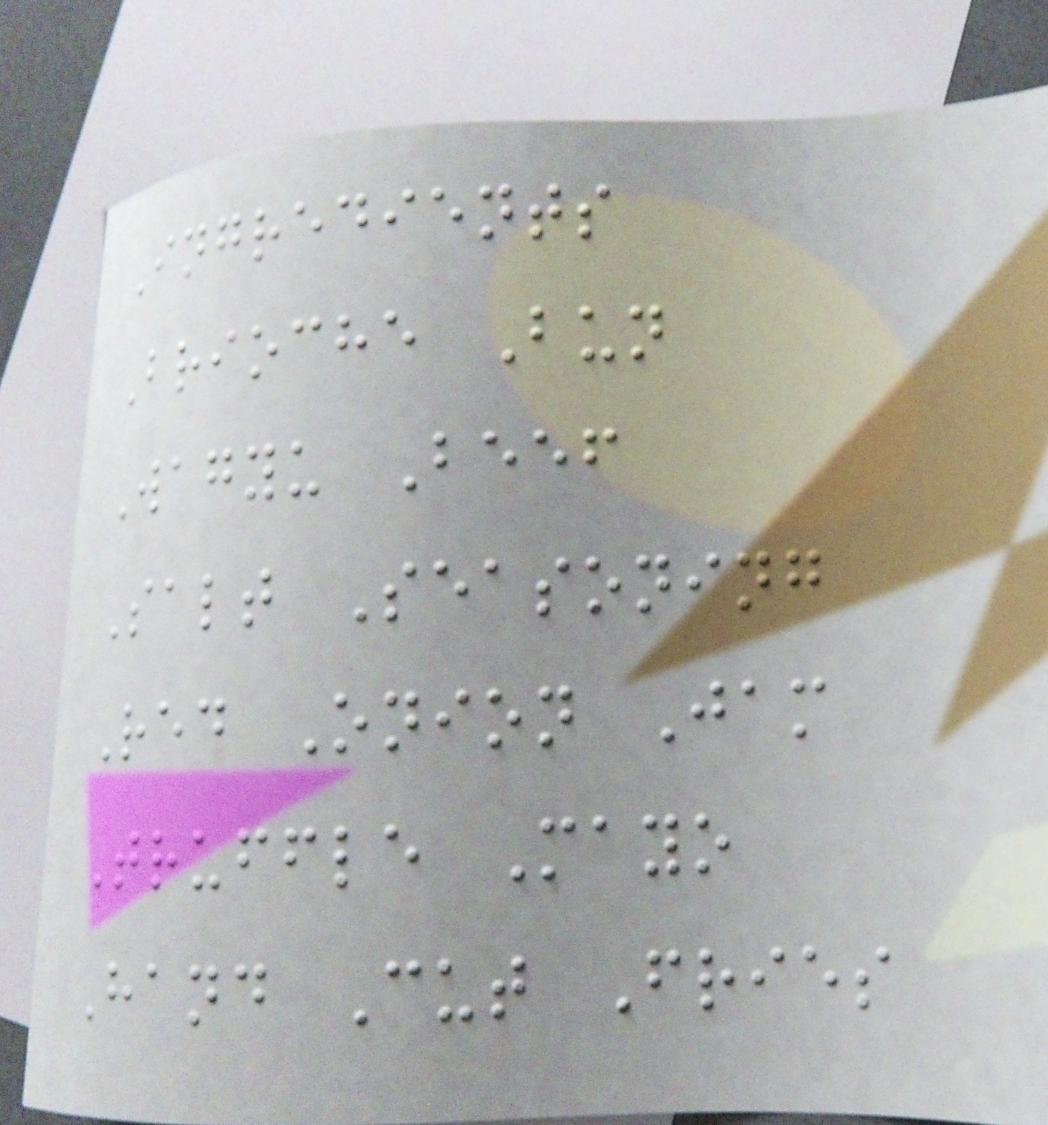Ingredients
Brioche Bun
Wagyu Beef
Salt Seasoning
Red Onion Jam
Truffle Mayo
Hand Cut Fries
